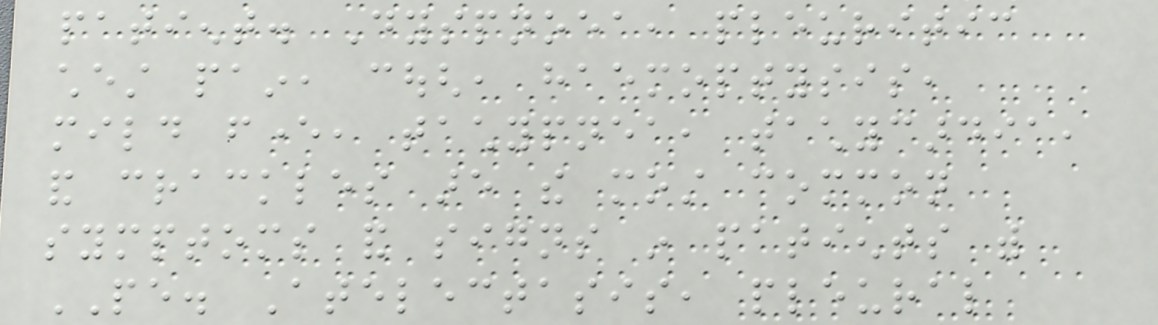patient. Dyspnoea, pleuritic
chest pain, cough, haemoptysis,
mild fever, tachypnea, tachycardia,
and crackles are the most common
symptoms and signs in patients with
PE. Atelectasis, pleural
